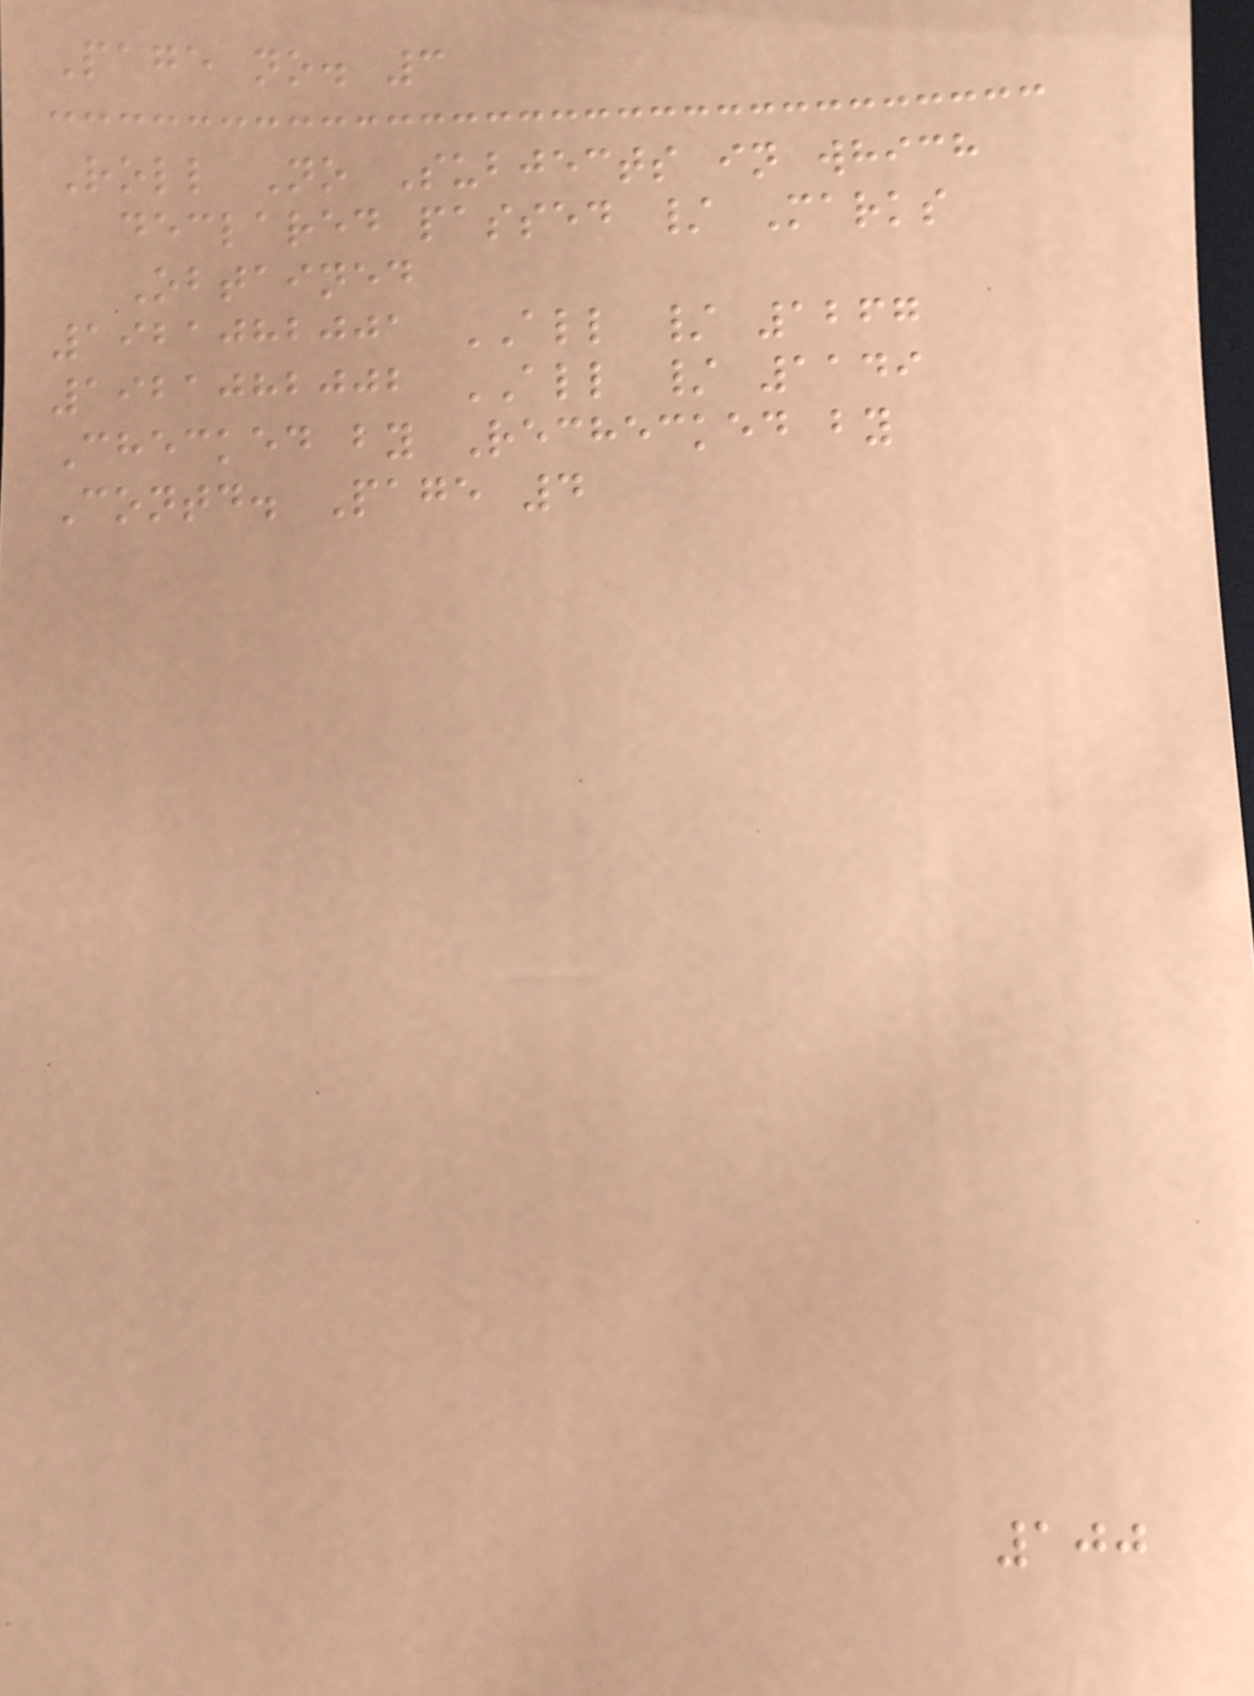Page no. 3
Roll No Subjects in which
declared passed / Marks
Obtained
1921082001 ALL / 1267
1921082002 ALL / 1149
Checked by Rechecked by
Contd. Page 4
100
